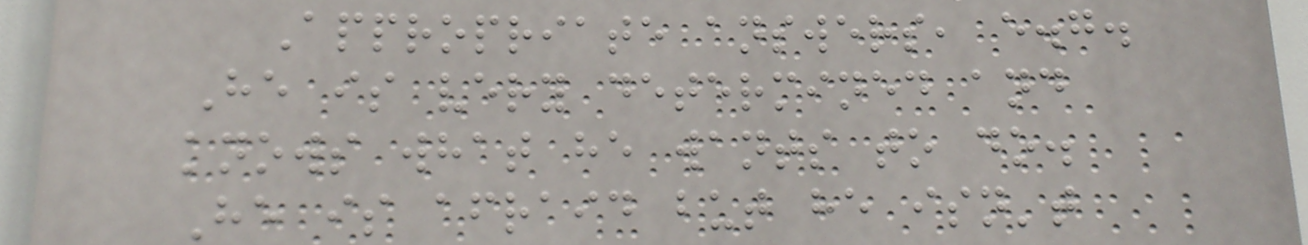Appropriate answers, e.g.
He is very determined and
knows what he wants to do.
He is afraid but he isn't
